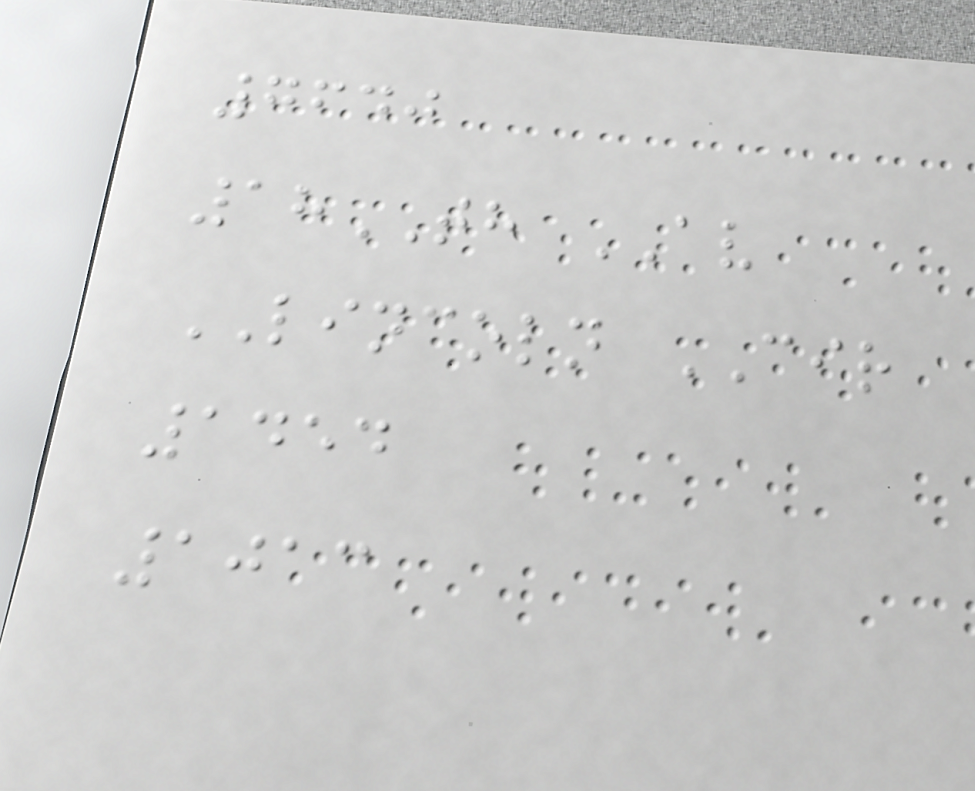7640
18TH AV
LINCOLN CIR
1454
1013
